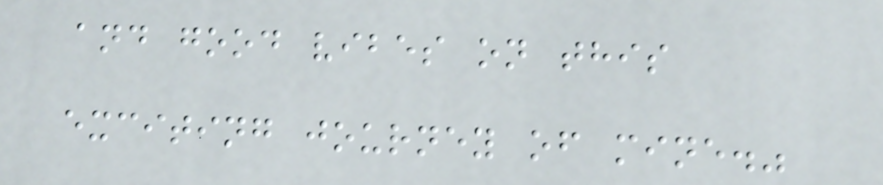and good vibes on this
exciting journey of mine."
